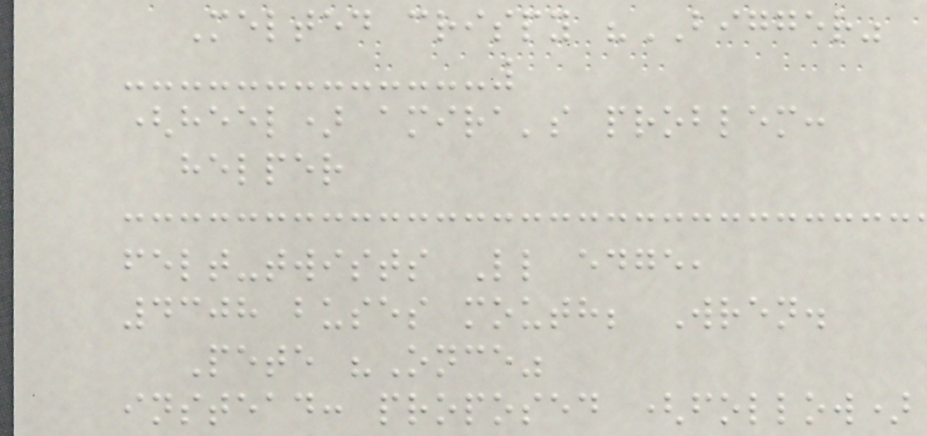Melted crispy "BIGGER"
(heel) amira's problem:
helper
felt-twists Ll edge,
4308 buses mouth; Wren.
Pete "Once"
instead: proposed (follow)
